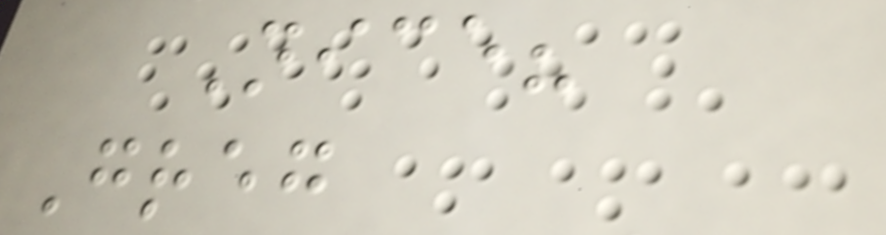Nice?
Greg
